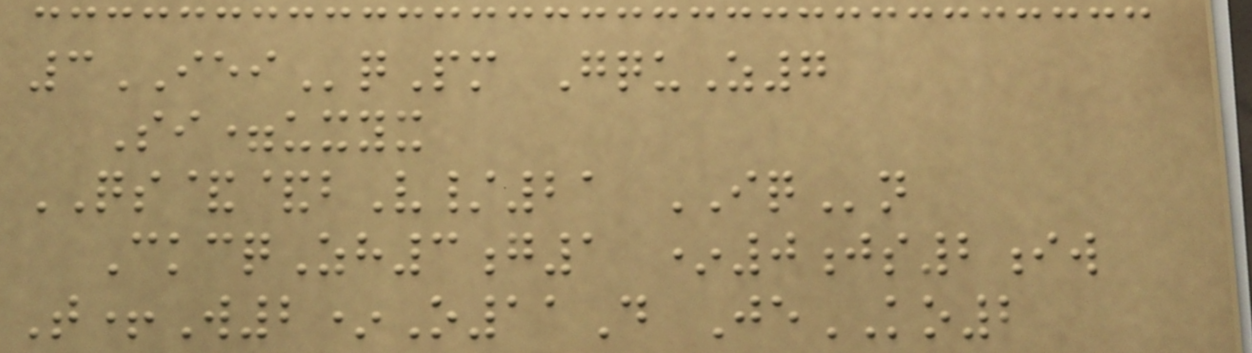3IEIqPm GquZ7
Si=uxyx
QS&&bV/21 IQn
CkcqZh3g1 *0js2iw
T+W2*O11D JeKO2
